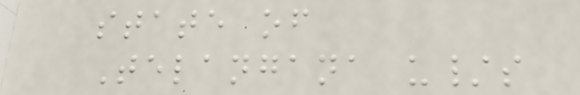state of
Telangana u/s
